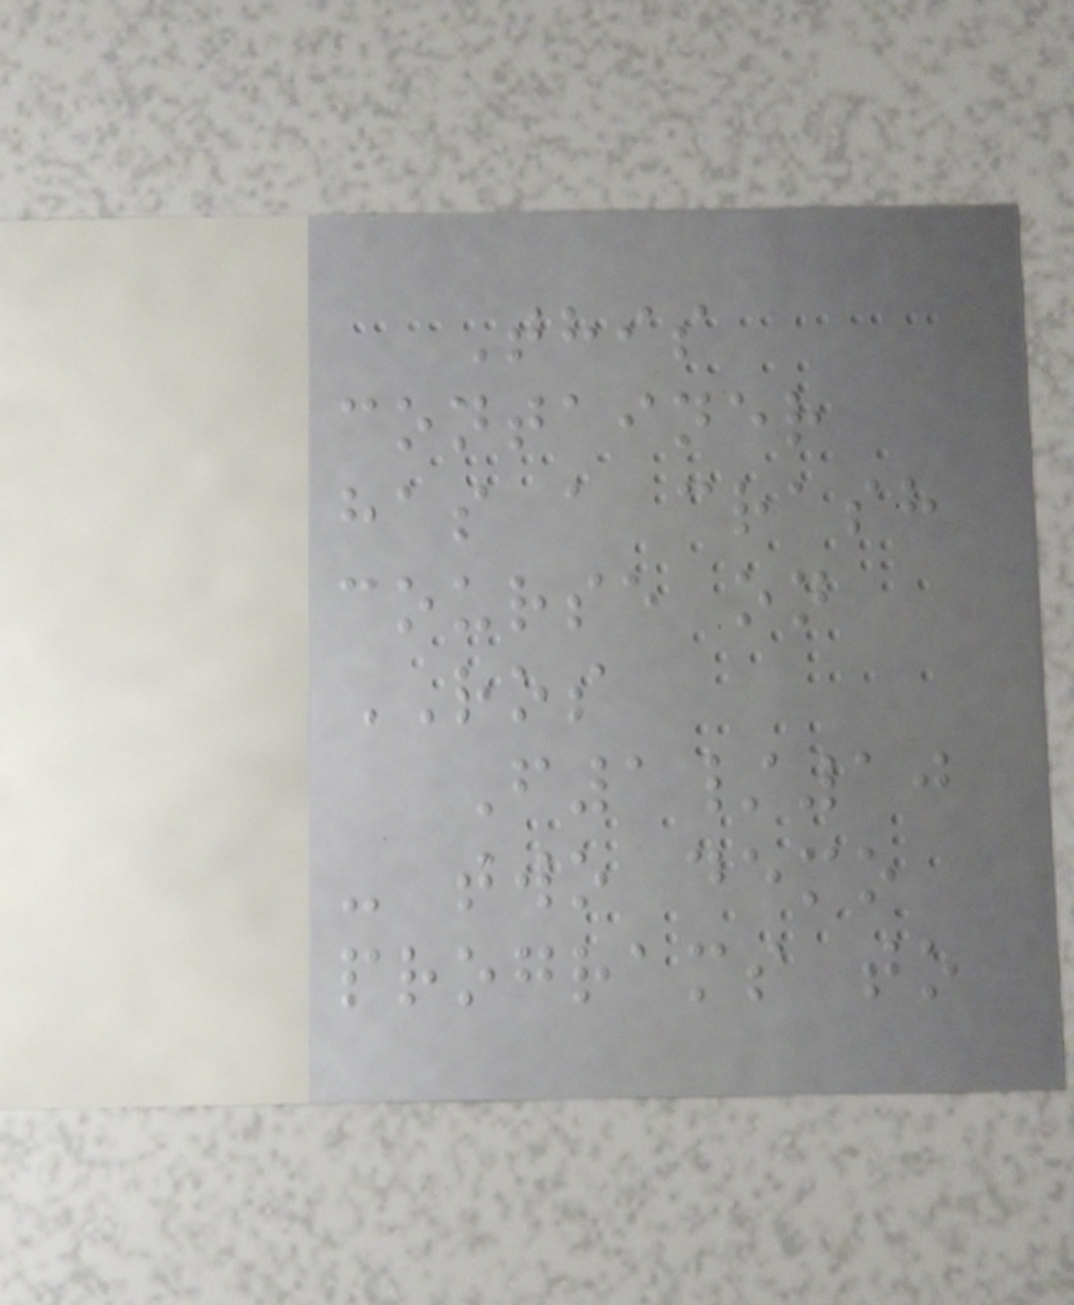This
container
has a crash
course on
ROS
F1/10
- two demo
programs to
